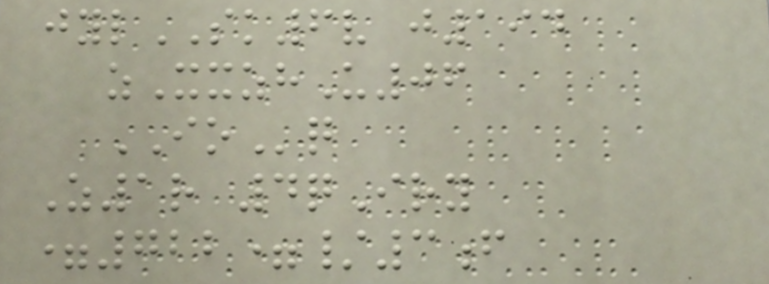jylSK6v j194
zXxzhU06
IOq
Z1r 4qIry
=722=/3f
